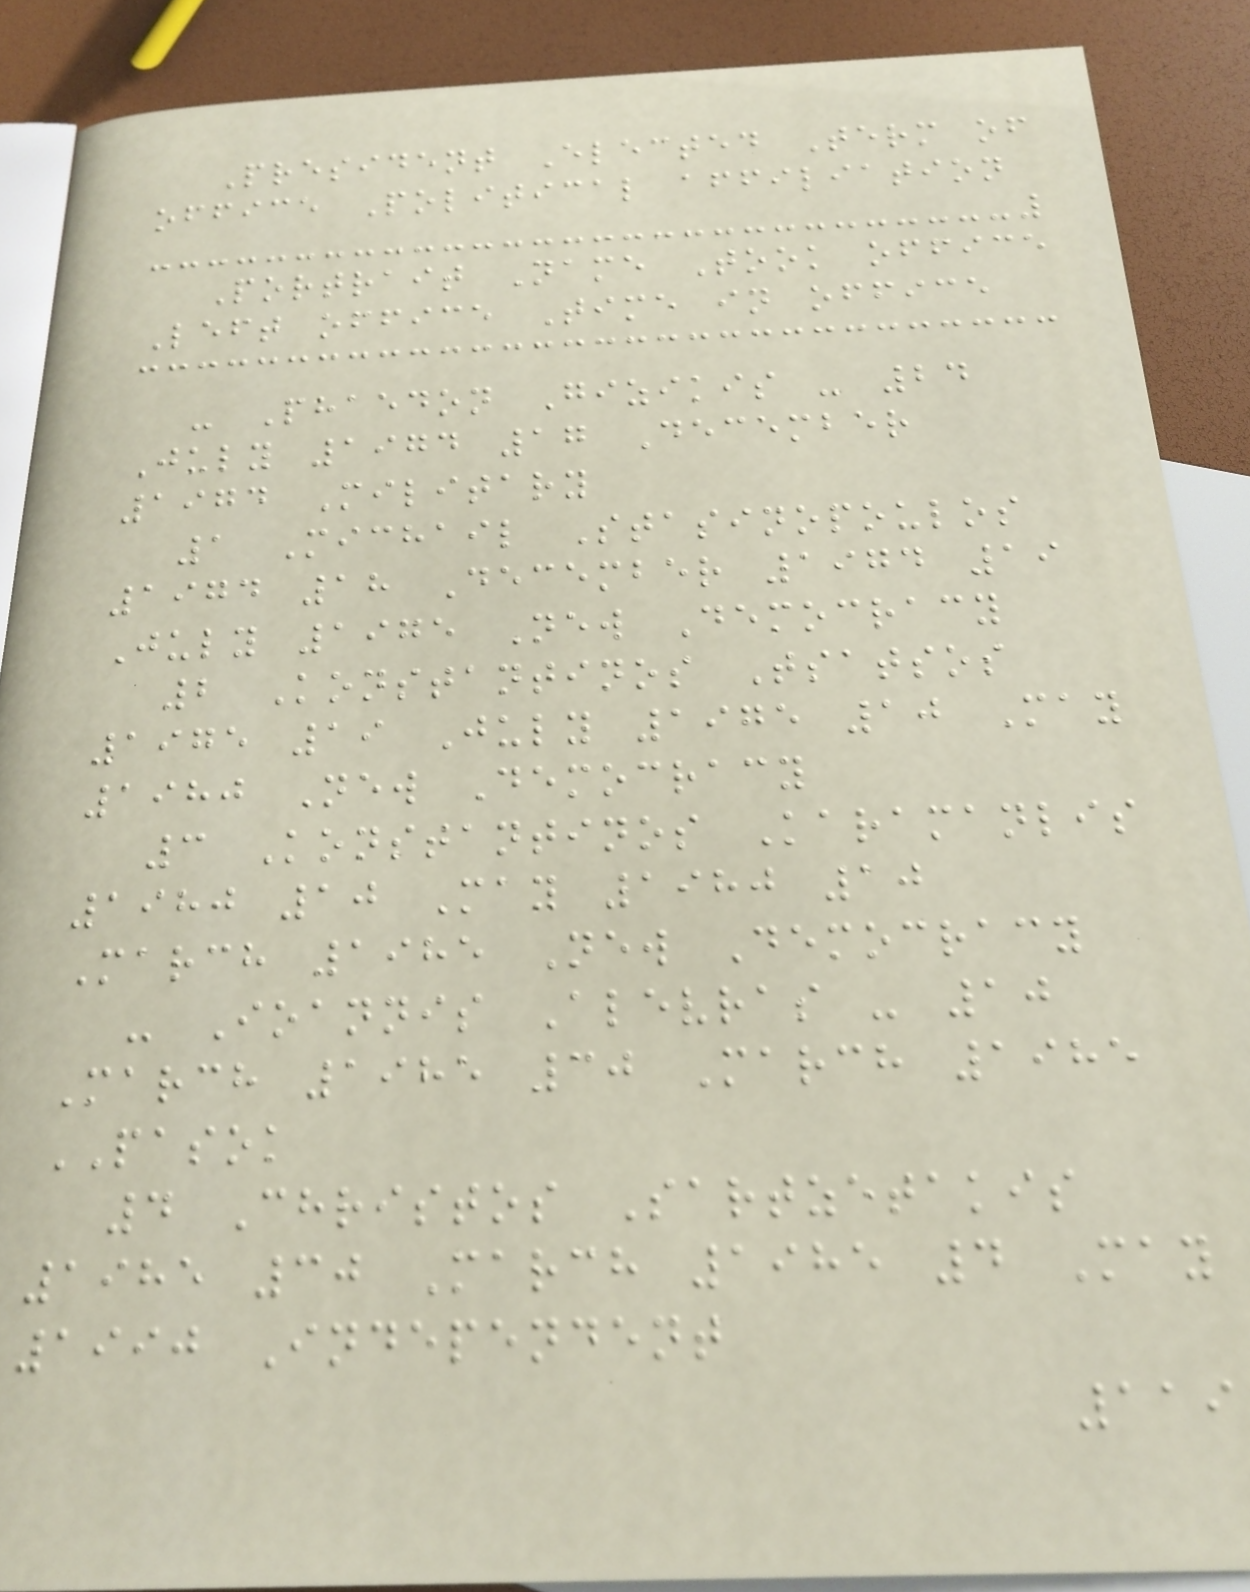President Elected Term of
office Political affiliation
Portrait Name Took office
Left office Time in office
- Phaedon Gizikis - 24
July 1974 17 December
1974 Military
1 Michail Stasinopoulos
1974 18 December 1974 19
July 1975 New Democracy
2 Konstantinos Tsatsos
1975 19 July 1975 10 May
1980 New Democracy
3 Konstantinos Karamanlis
1980 10 May 1980 10
March 1985 New Democracy
- Ioannis Alevras - 10
March 1985 30 March 1985
PASOK
4 Christos Sartzetakis
1985 30 March 1985 4 May
1990 Independent
119
